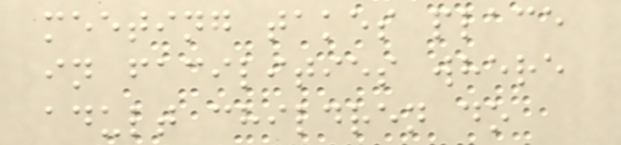meeting takes place
in facilities where
adult children do
